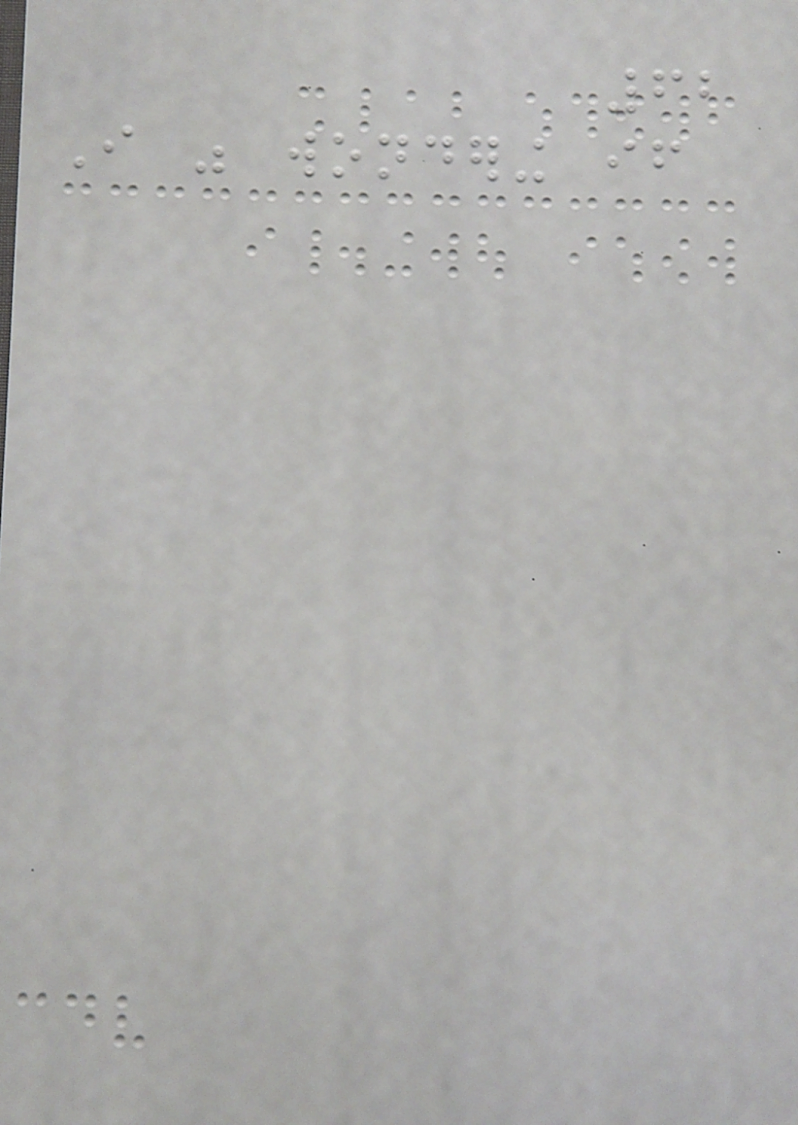62
I was wondering if
